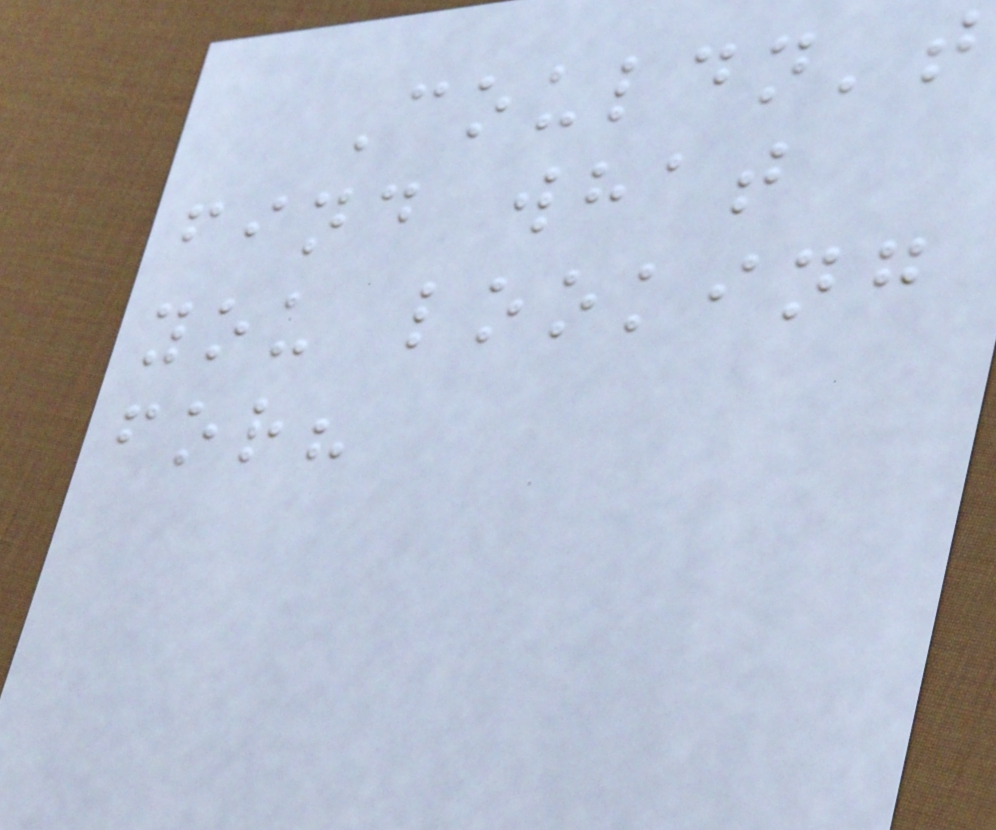Couldn't
find what
you looking
for?
